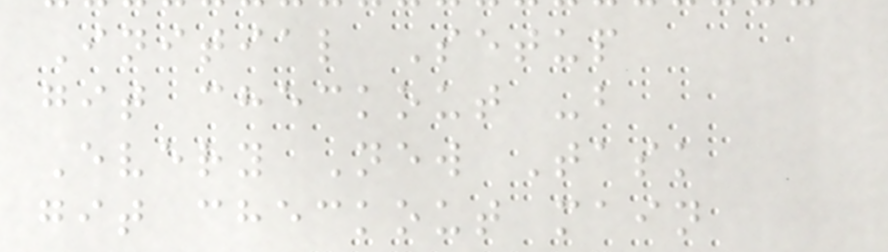Initial Setup
git checkout -b
Every New Task
git checkout main
